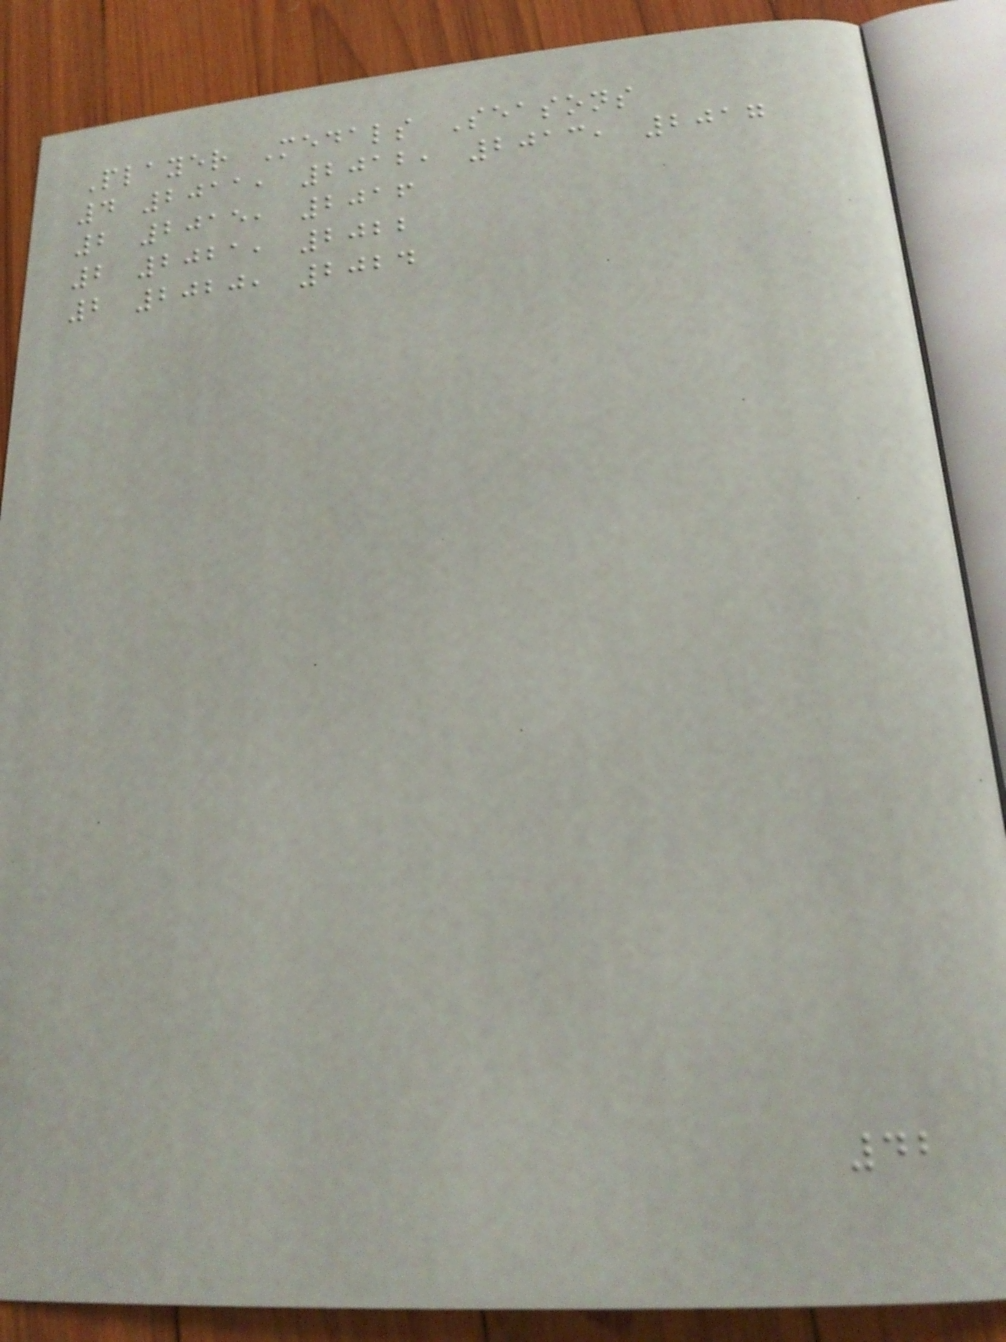Player Medals Seasons
4 2011, 2012, 2013, 2017
2 2015, 2016
2 2021, 2022
2 2020, 2024
42
